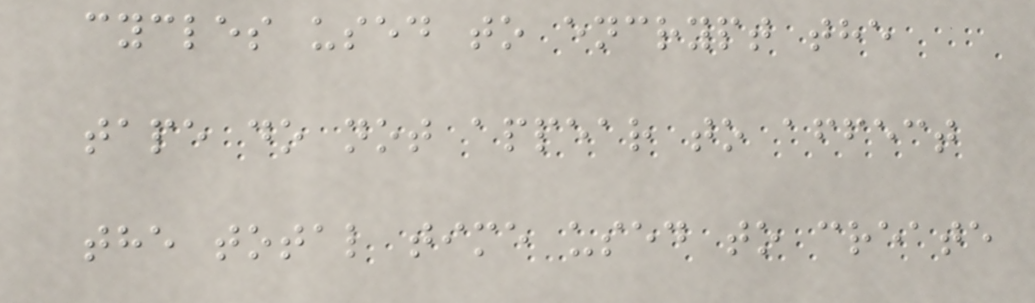cycles used to encrypt the
tape do not appear to affect
the total time used to create
